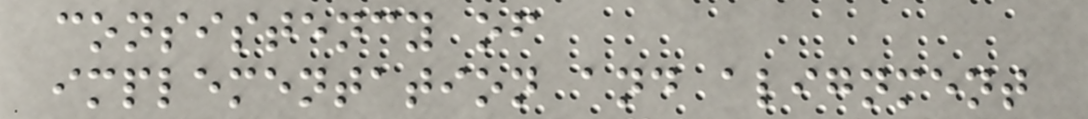consistency of
implementation and alignment
